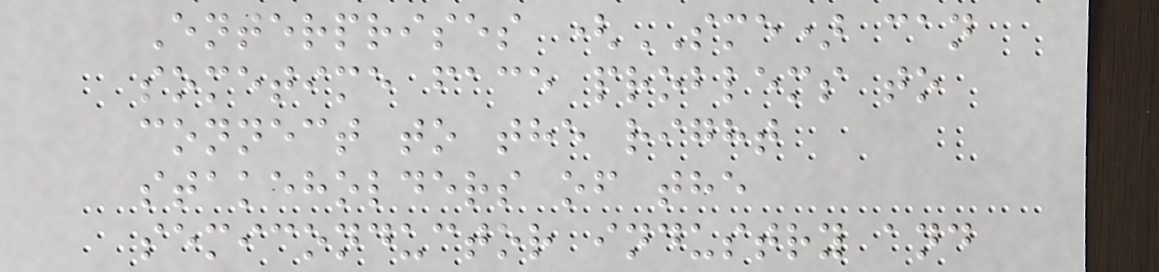Enterprises (SME) can
sometime face problems to
connect to the right
stakeholders of the
semiconductor industry and
